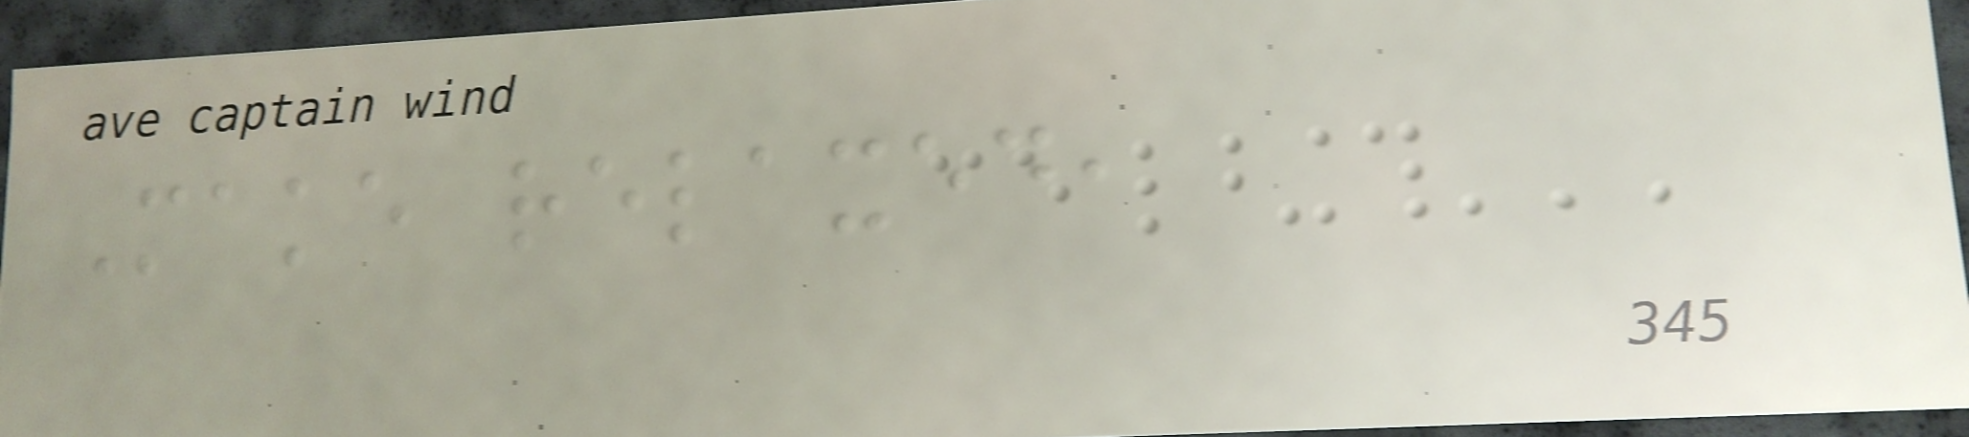Make relaxed,
